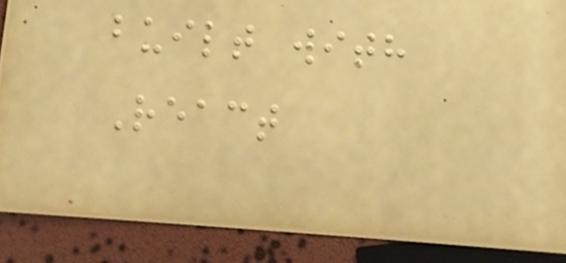built with
React
